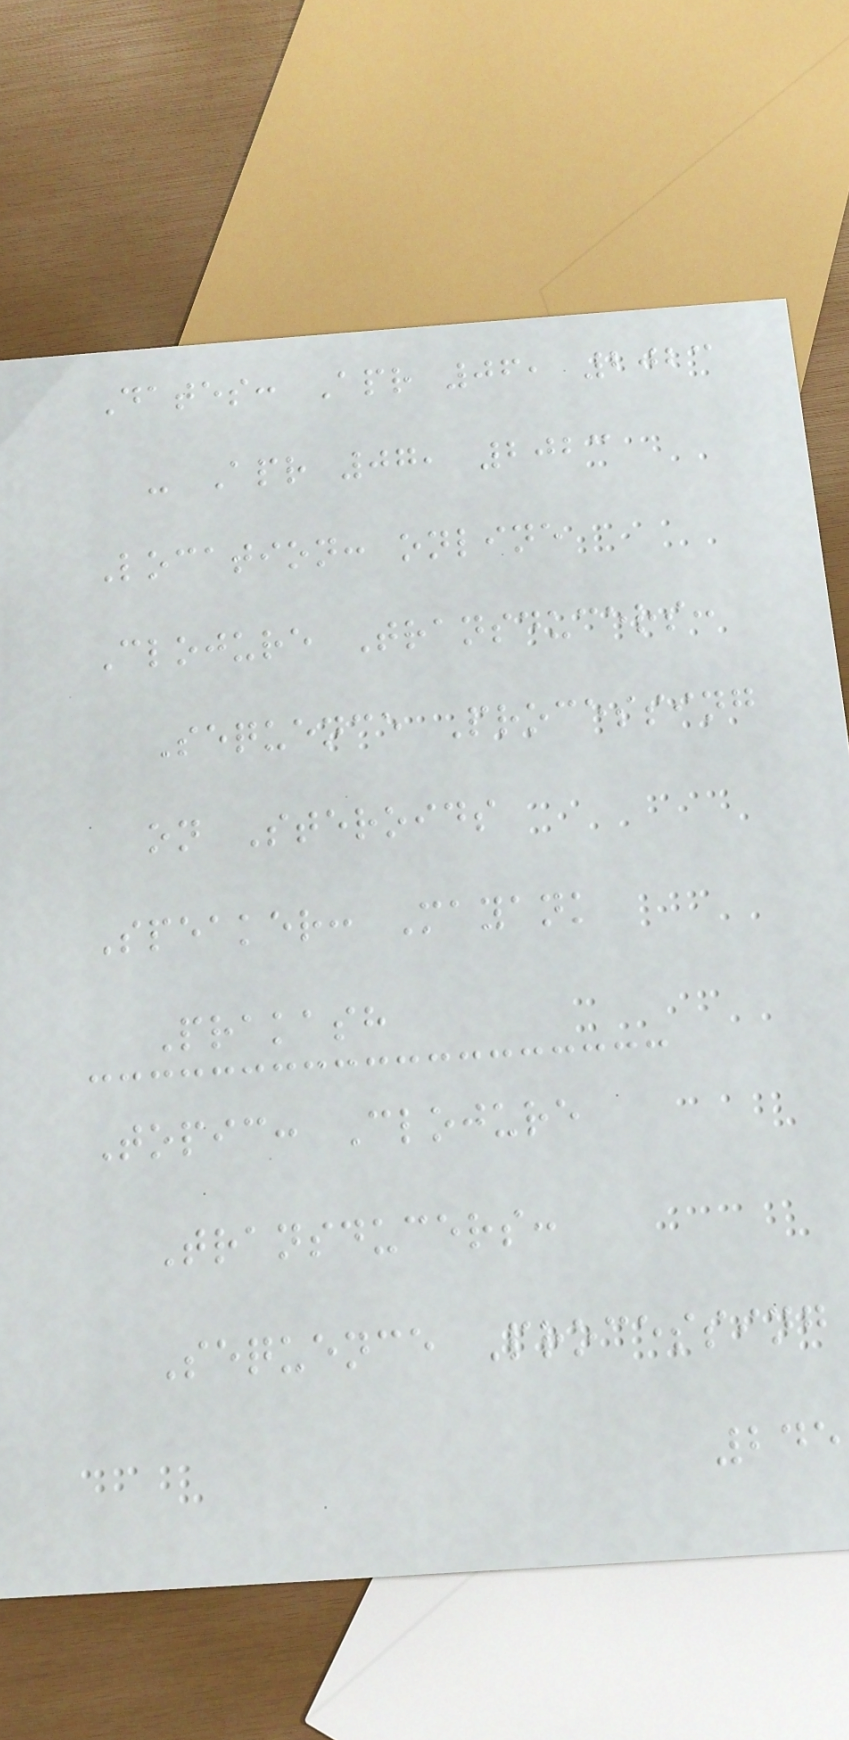Dates: Apr 06, 2023
- Apr 07, 2023
Location: online
Clojure Transducers:
Sequence Processing
on Steroids
Speaker: Mayank
Prakash
Topic: Clojure
Transducers:
Sequence Processing
245
